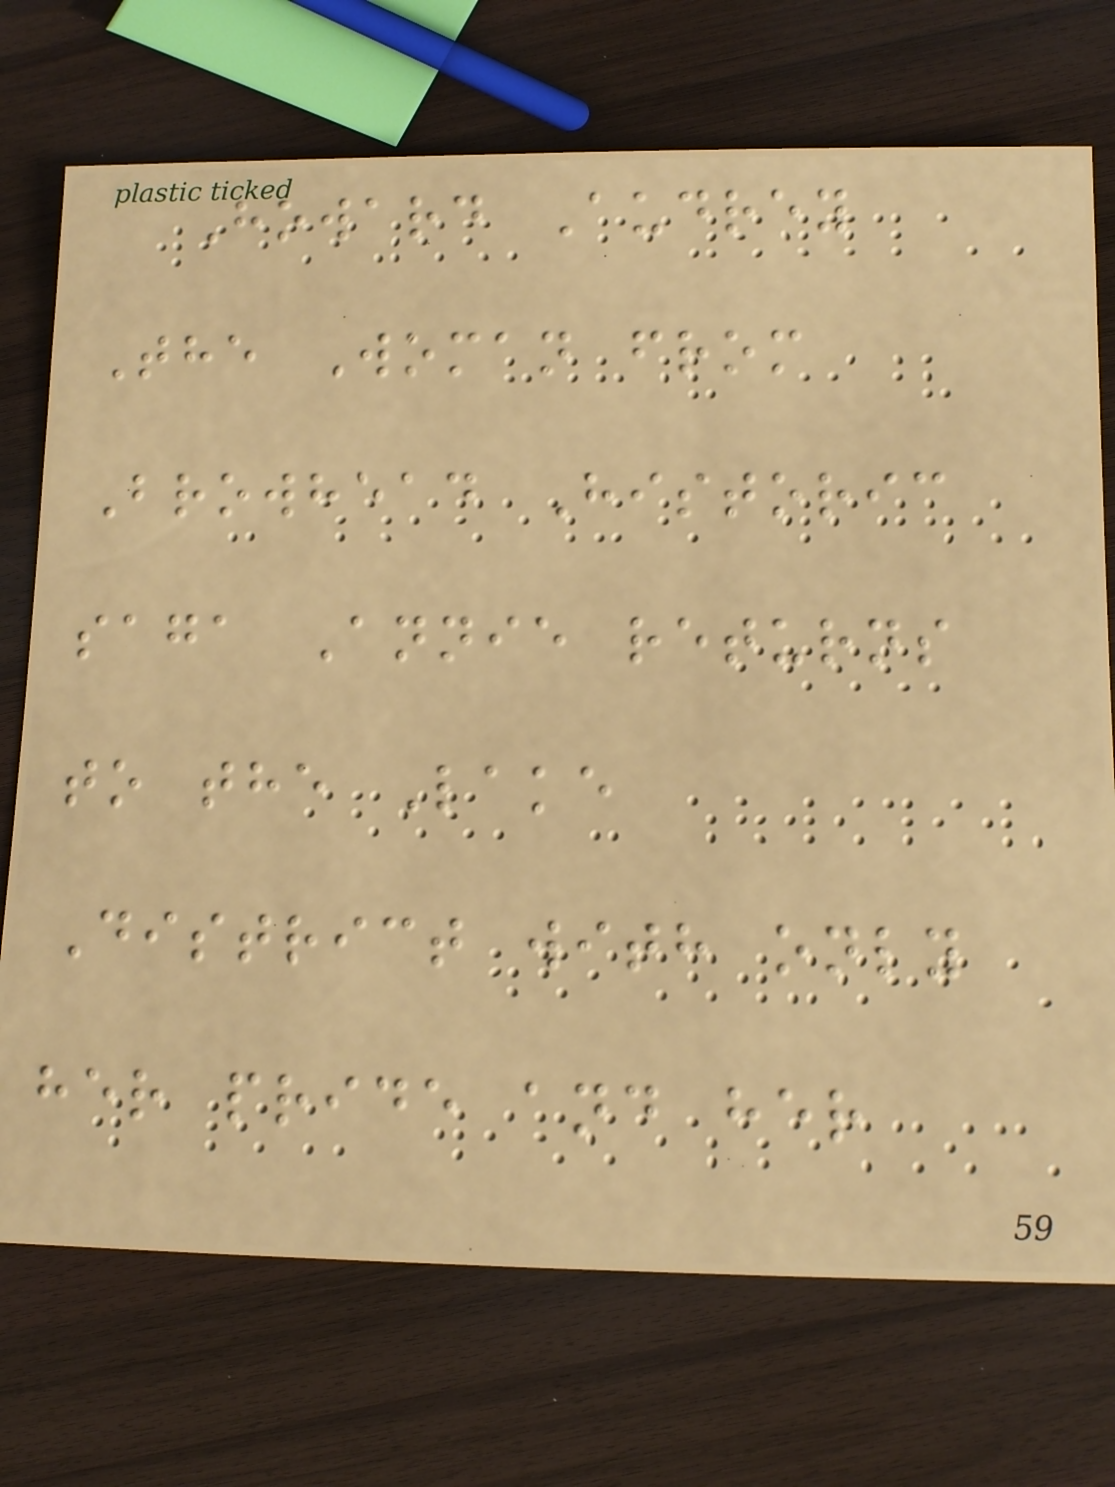Howard Audrey
The Woman from
Browhead Historic
saga Annie returns
to the Lake
District with only
her pride and her
